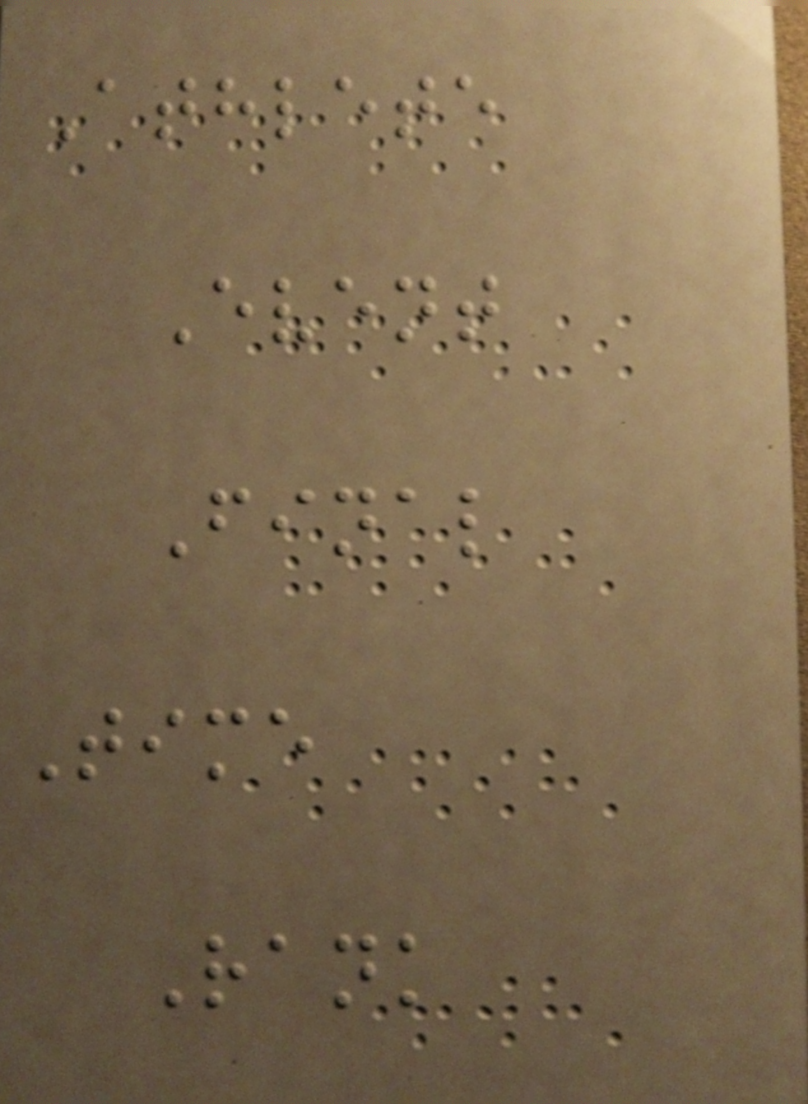Athlete
Event
Final
Time
Rank
